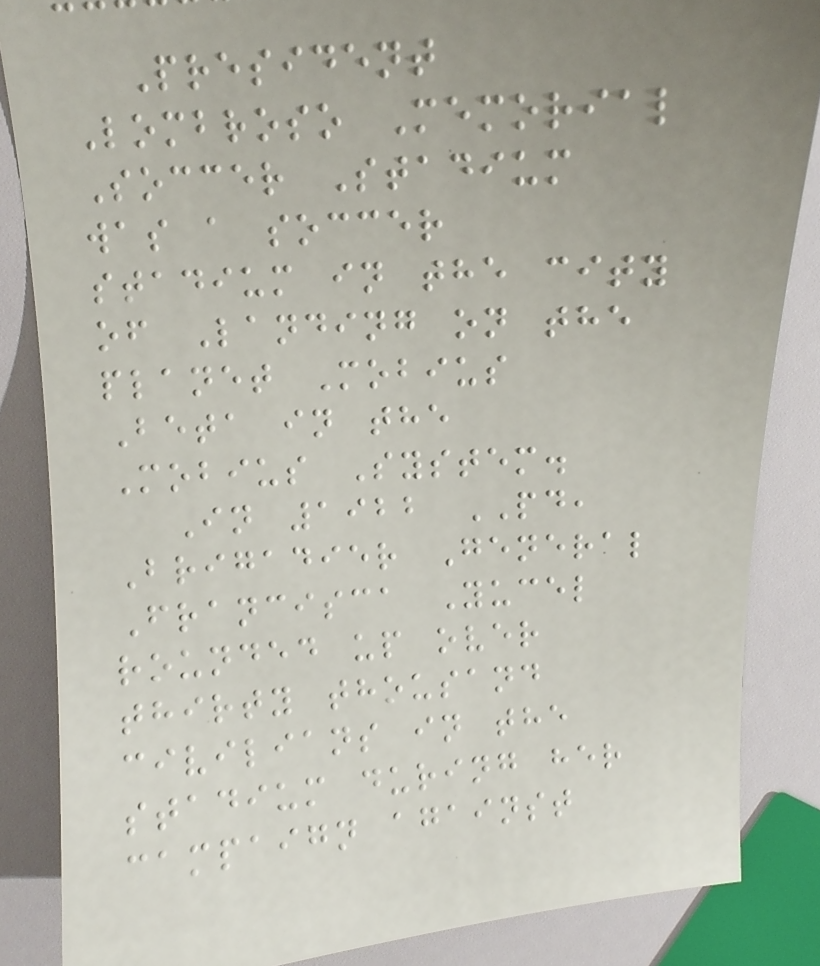President
Lombroso Memorial
Soccer Stadium
was a soccer
stadium in the city
of Landing on the
planet Mobius
Beta in the
Mobius System.
In 1922 PD,
Brigadier General
Francisca Yucel
rounded up over
thirty thousand
civilians in the
stadium during her
campaign against
